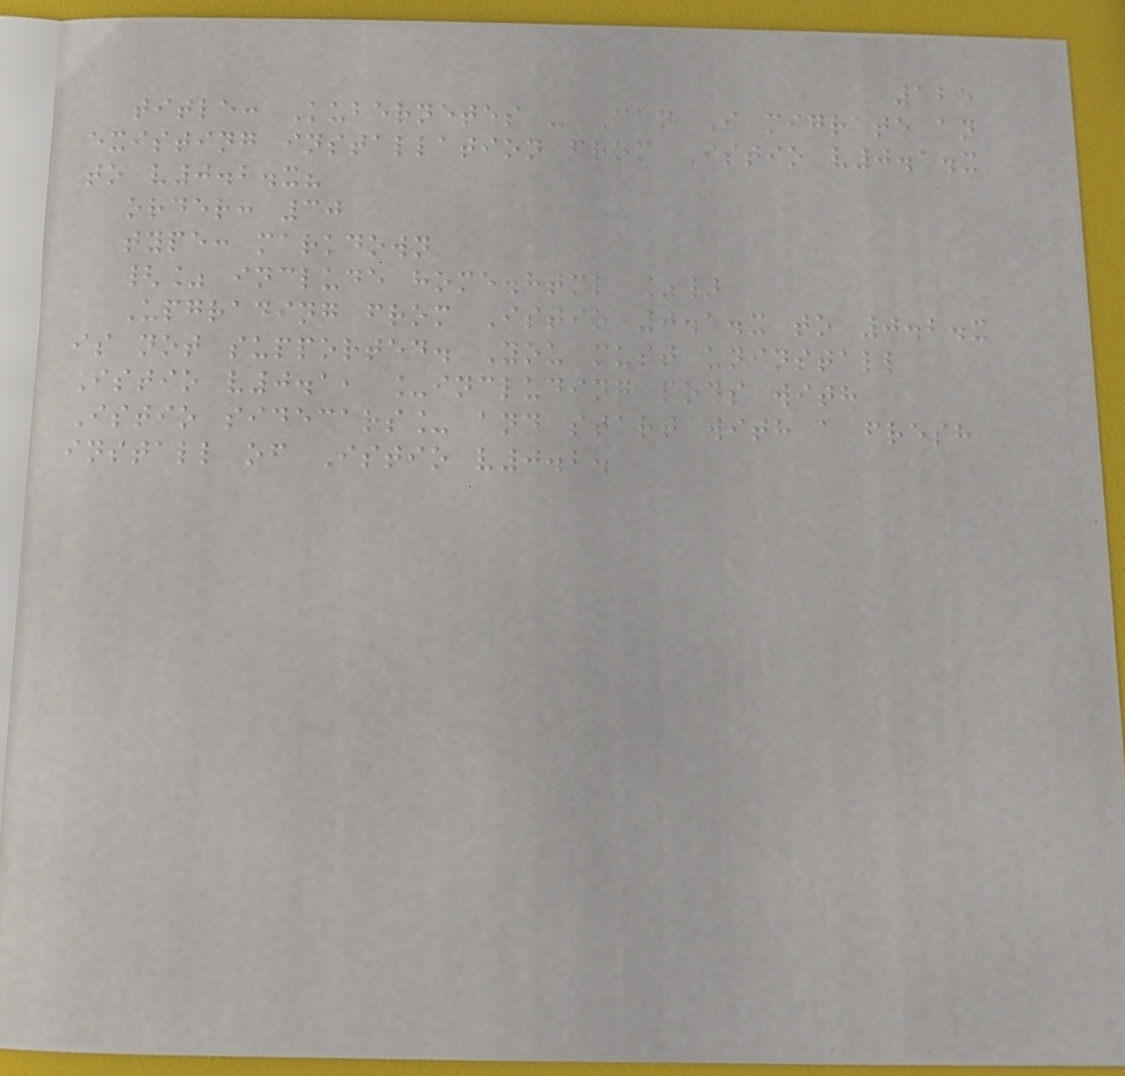125
title: Kubernetes - Can I migrate an
existing installation from Istio v0.1.x
to v0.2.x?
order: 30
type: markdown
{% include home.html %}
Upgrading from Istio 0.1.x to 0.2.x
is not supported. You must uninstall
Istio v0.1, _including pods with
Istio sidecars_ and start with a fresh
install of Istio v0.2.
